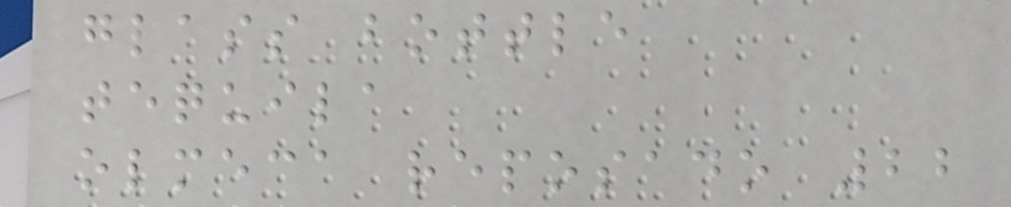glass bottle
tequila
olmeca reposado 22
